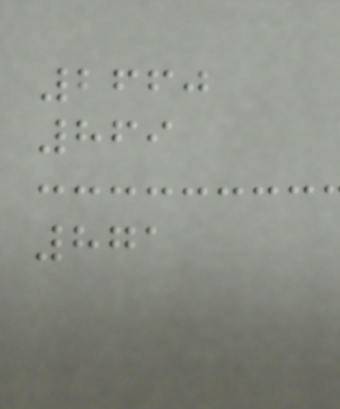2660
869
871
